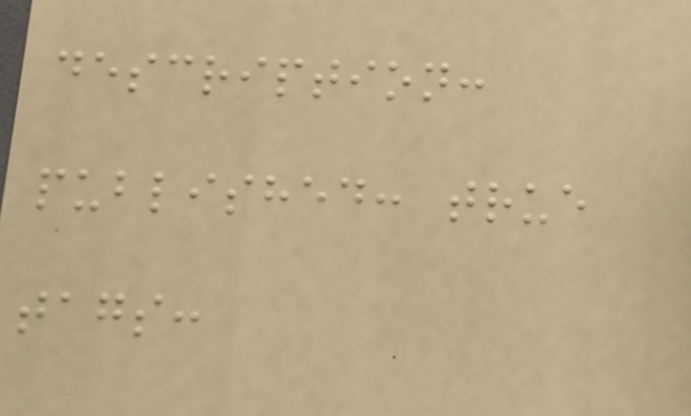description:
published: true
tags:
